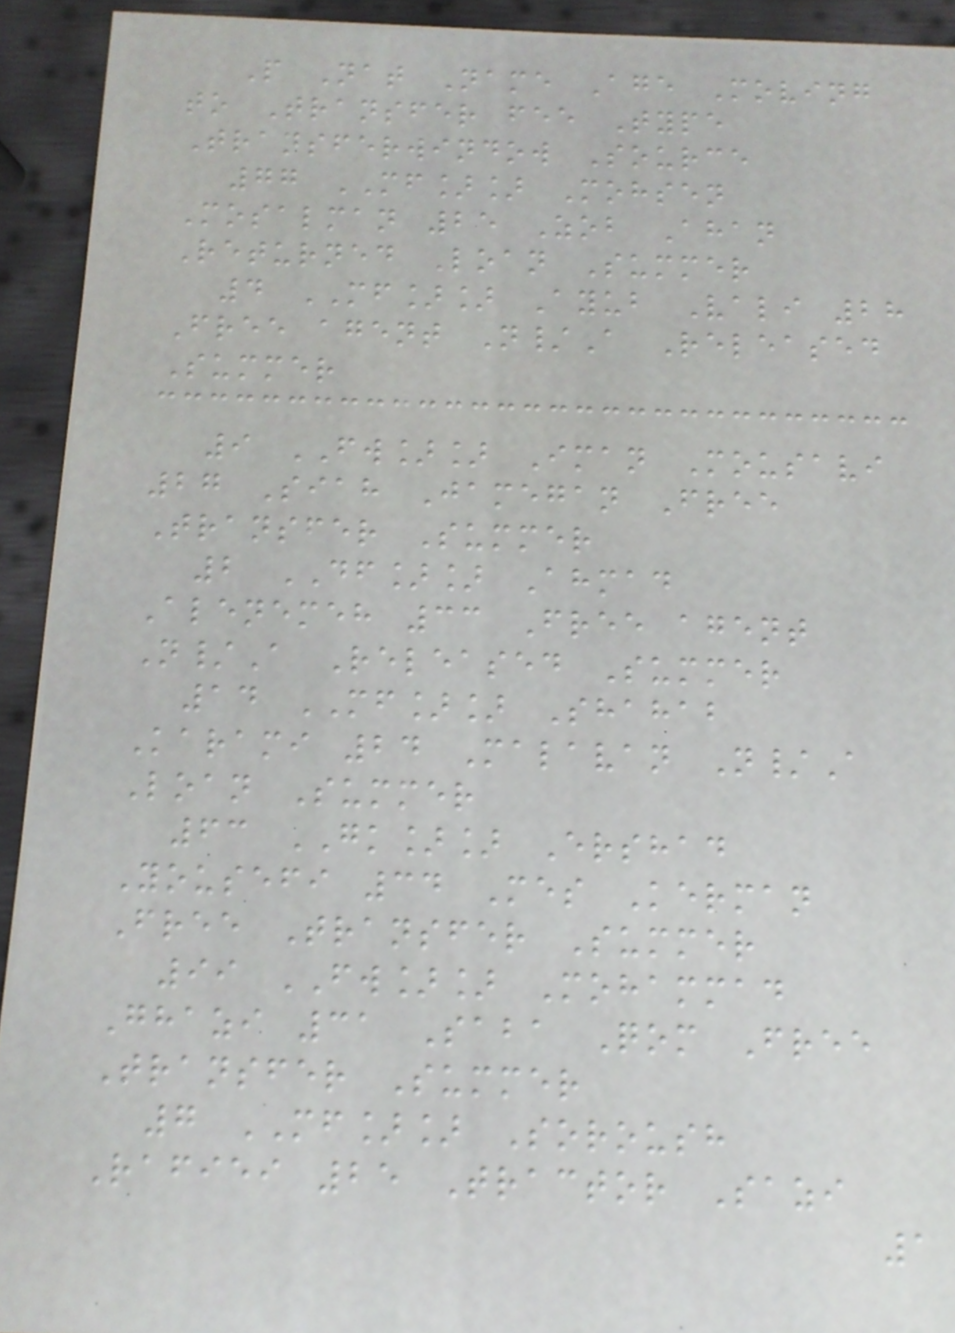P Nat Name Age Moving
to Transfer fee Type
Transferwindow Source
77 MF]] Mohsen
Mosalman 25 Zob Ahan
Returned Loan Summer
4 MF]] Ayub Vali 28
Free agent N/A Released
Summer
9 FW]] Iman Mousavi
27 Siah Jamegan Free
Transfer Summer
2 DF]] Ahmad
Alenemeh 33 Free agent
N/A Released Summer
14 MF]] Shahab
Karami 24 Malavan N/A
Loan Summer
63 GK]] Ershad
Yousefi 34 Mes Kerman
Free Transfer Summer
99 FW]] Mohammad
Ghazi 31 Saba Qom Free
Transfer Summer
7 MF]] Soroush
Rafiei 25 Tractor Sazi
1
